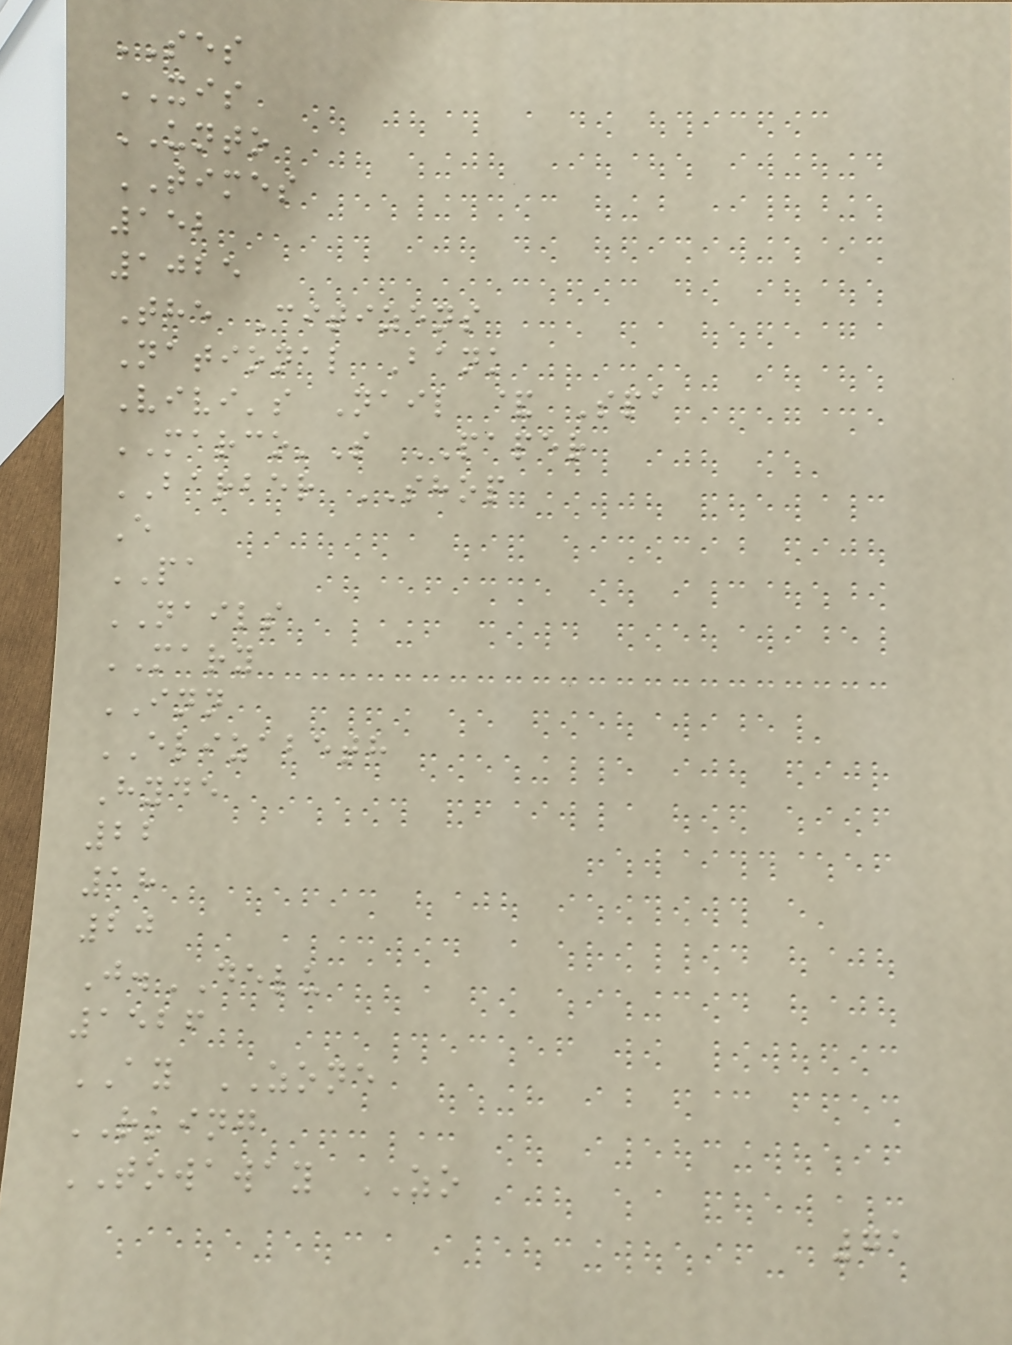SES
XIS
UNTO
TIMES
152
1025
The Citizens
National Bank
Vivi's Nail & Spa
MARCO'S PAPER
BARBER SHOP
E
PA
NAILS
MARY
INN
ELIZABETH
Hyde
22
18
20
J.DELU
1526
AY ZONE
RKING
TOWAWAY ZO
71
